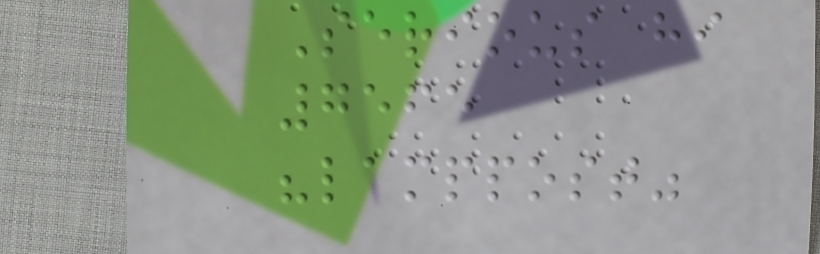Serious hi
7565
"lamppost"
